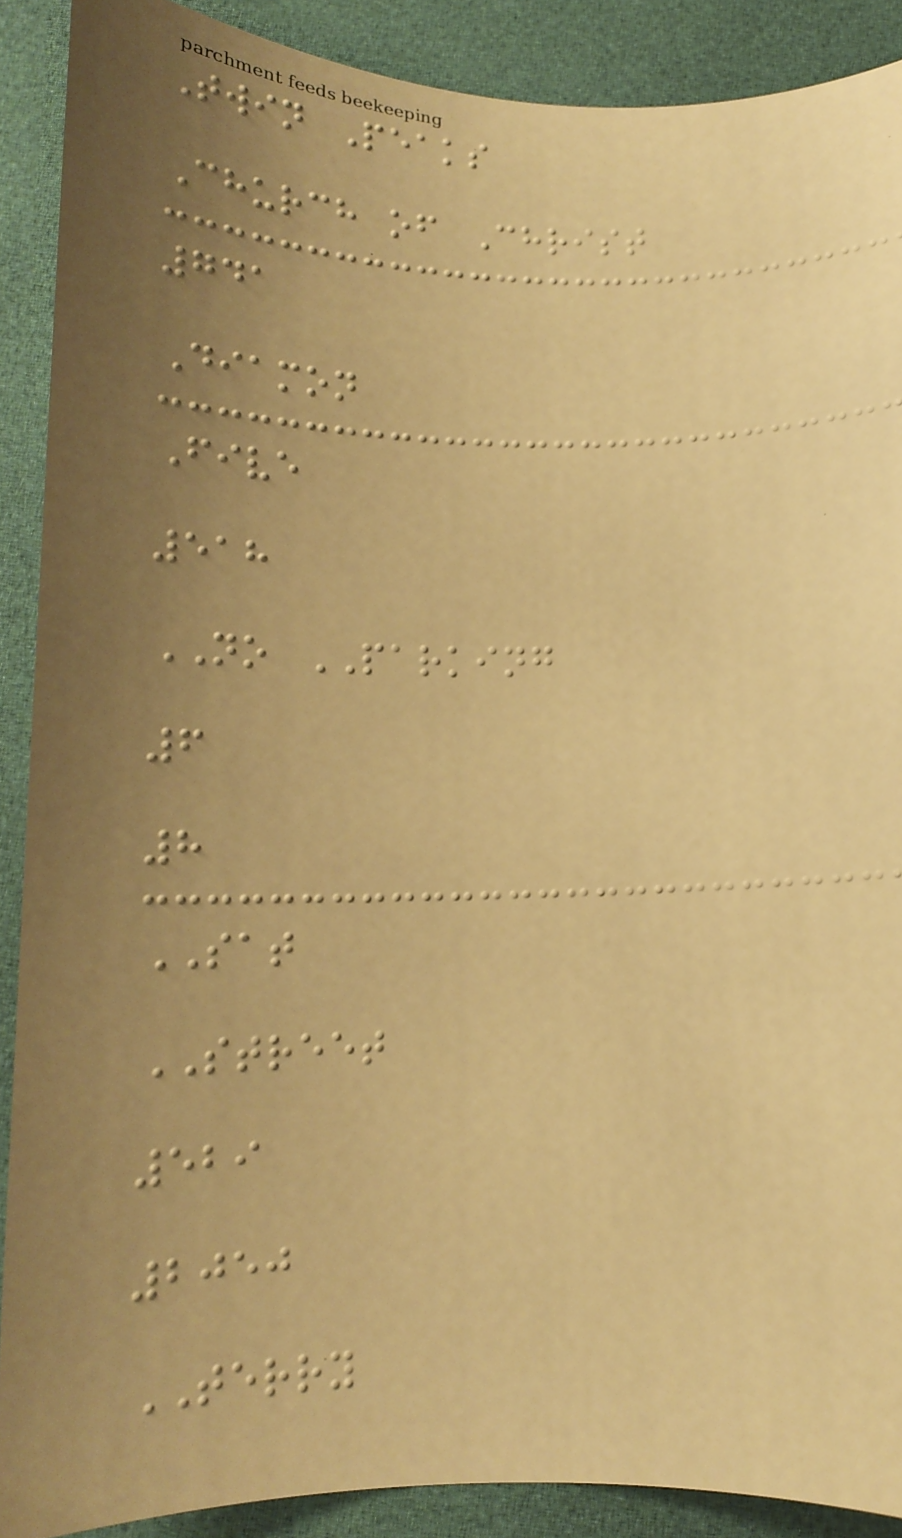Twin Peaks
Church of Christ
741
Diamon
Five
518
NO PARKING
6
8
SAT
STREET
529
2050
TERRY
